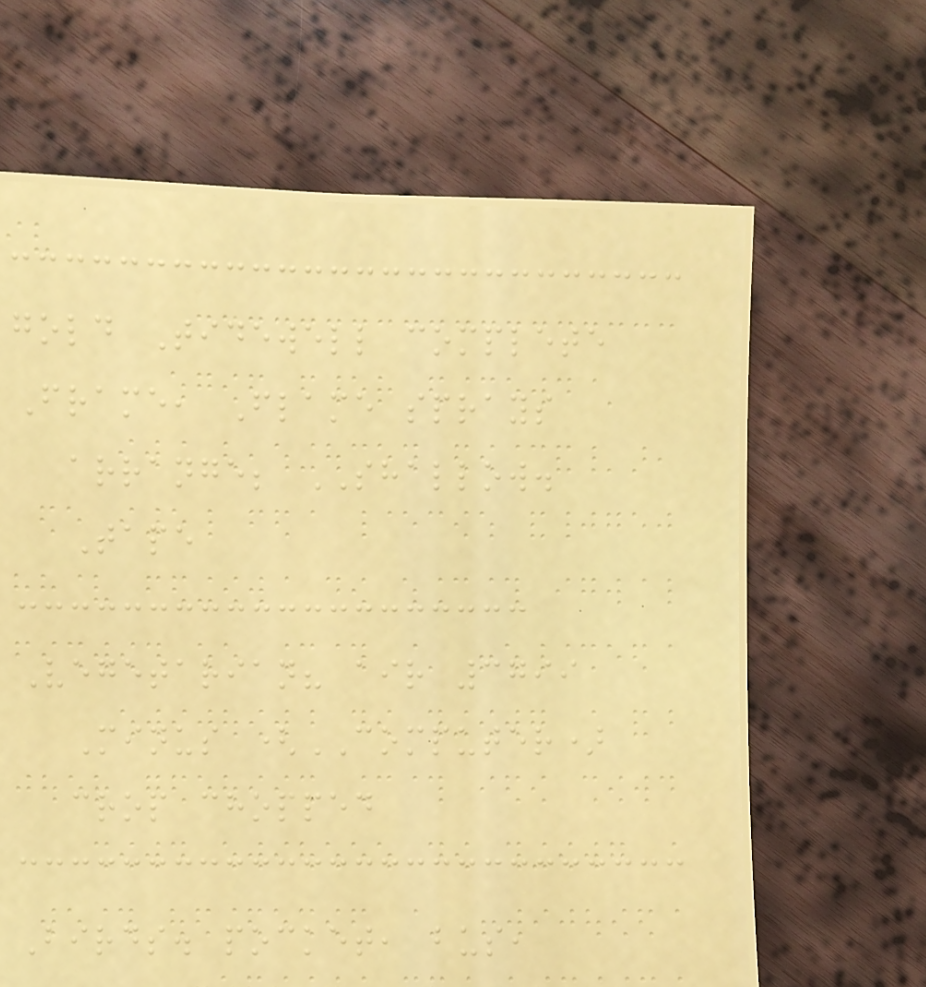gold Tidewell complete
Frame, Flame sprays
arrange; SHALLOW.
Tape
Vegetarian? air 3799
Minus (COMPUTER)
crop chopped
Birds. pocket, bus,
